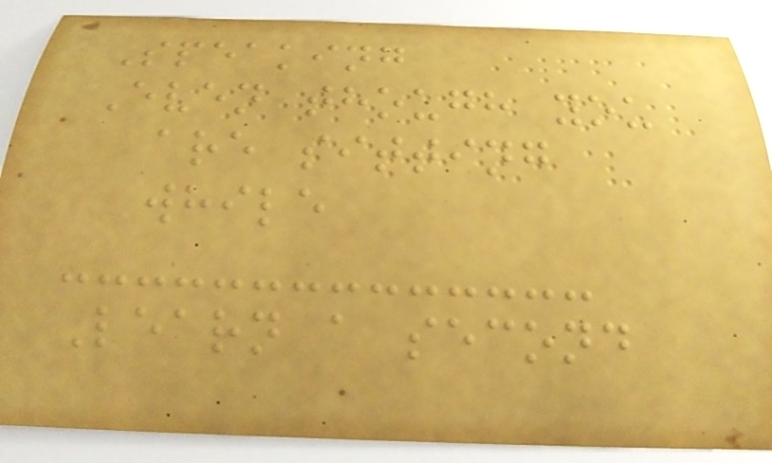Speaking
Even though you
are sitting
while
Learn a second
